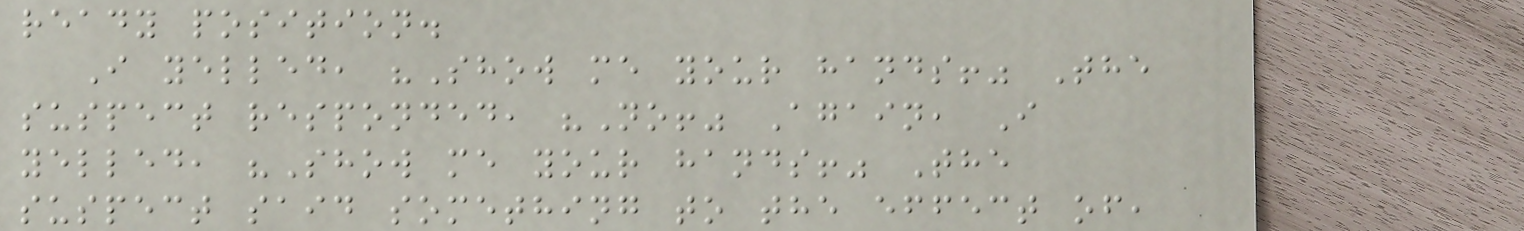ready position.
I yelled, "Show me your hands!" The
suspect responded, "No!" Again, I
yelled, "Show me your hands!" The
suspect said something to the effect of,
